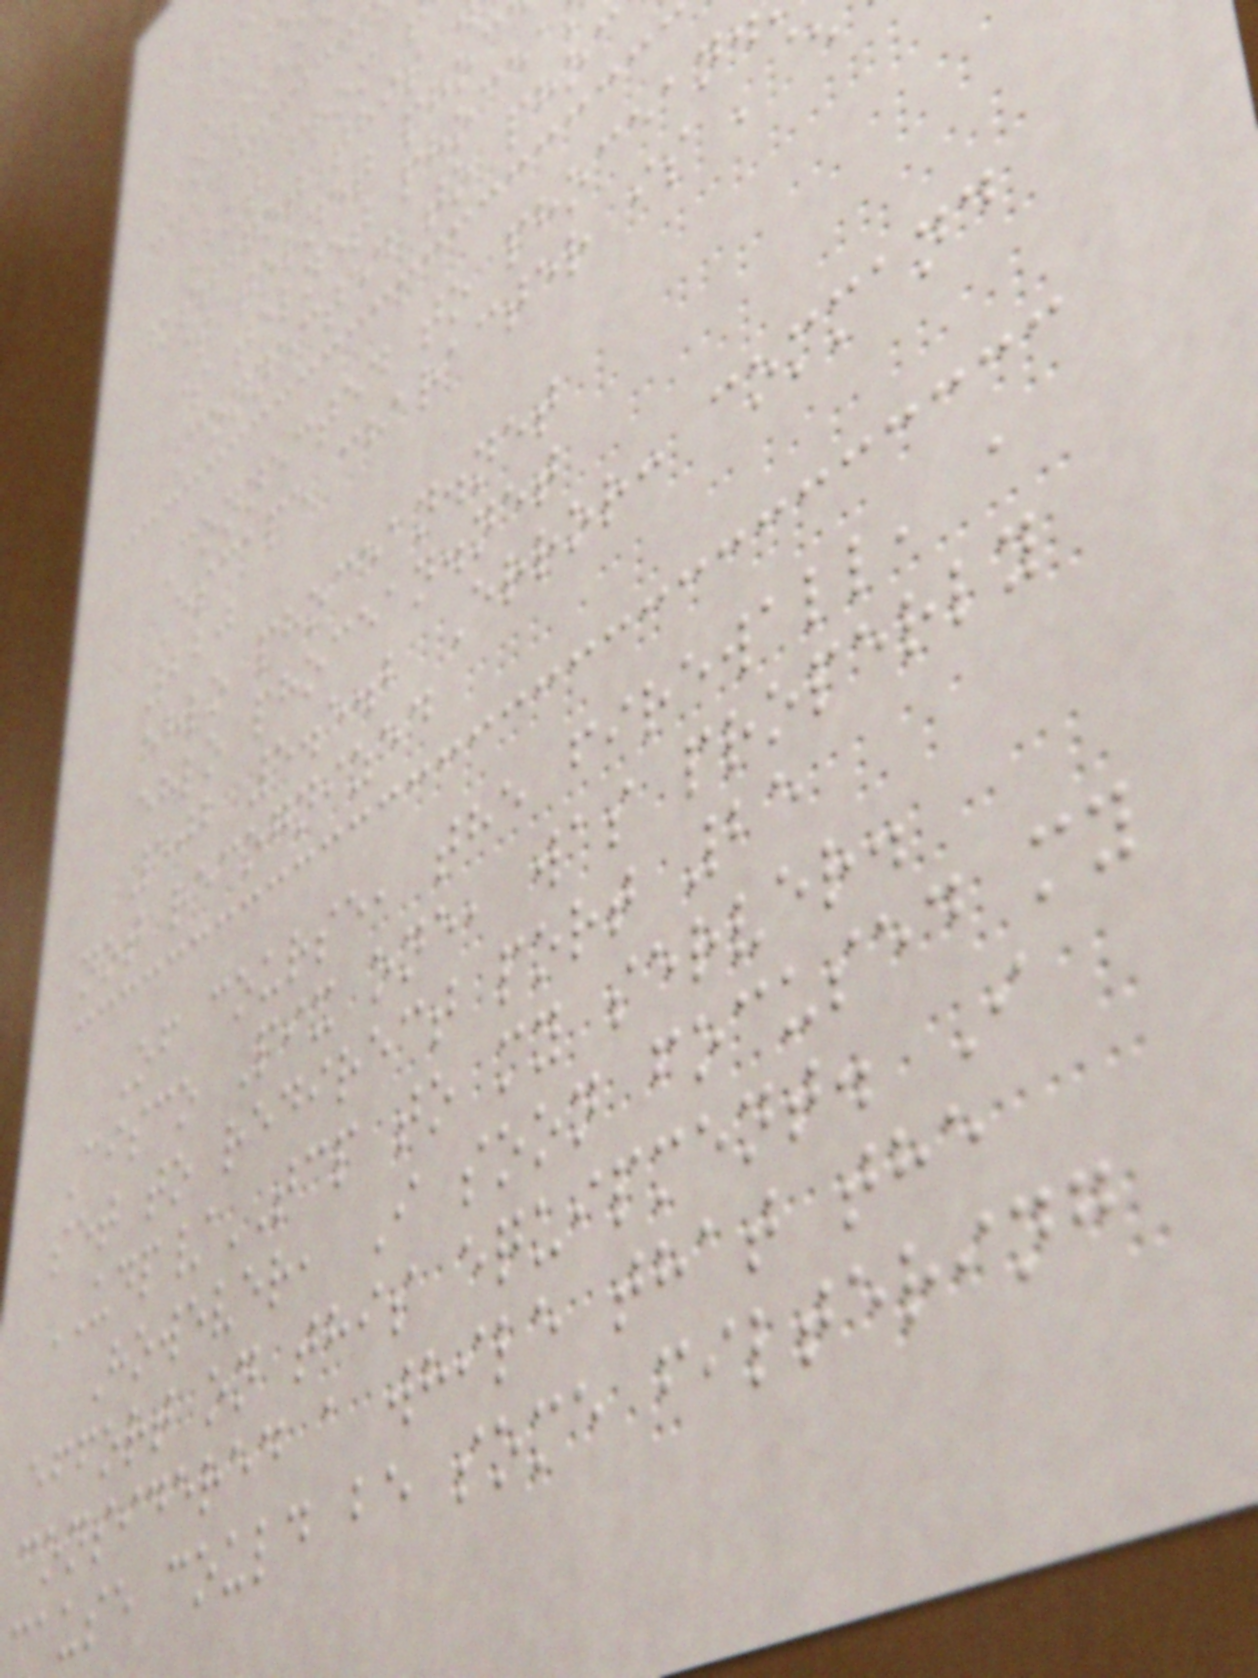handshake
But from
just got this
$ telnet phoc
$ telnet phocea
Connected to phoc
Connected to phocean
Escape character is '
220
ehlo phocean.net
ehlo phocean.net
502 5.5.2 Error: command
not recognized
Of course, the firewall, a
Cisco Pix one, was properly
set to redirect port 25
UDP/TCP to my server.
However, I soon focused my
effort on this equipment. I
considered a while that the
cause could be some filtering
